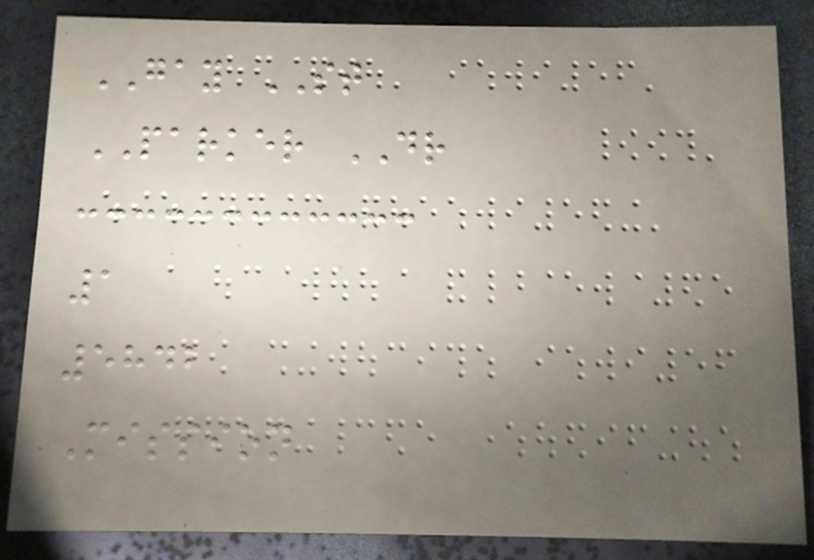GAY ST
PARKER DR
1
5842
Mission
